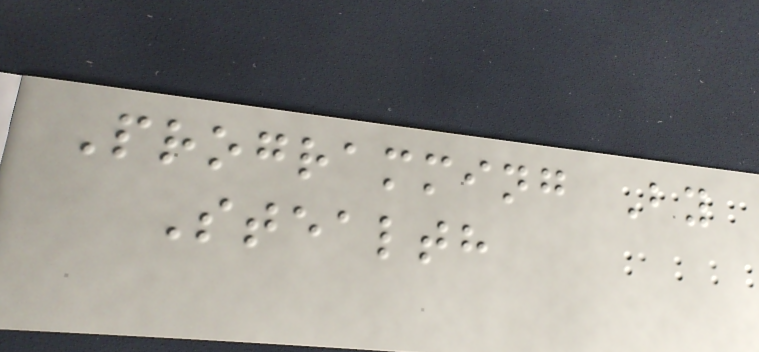Programming By
Stealth
